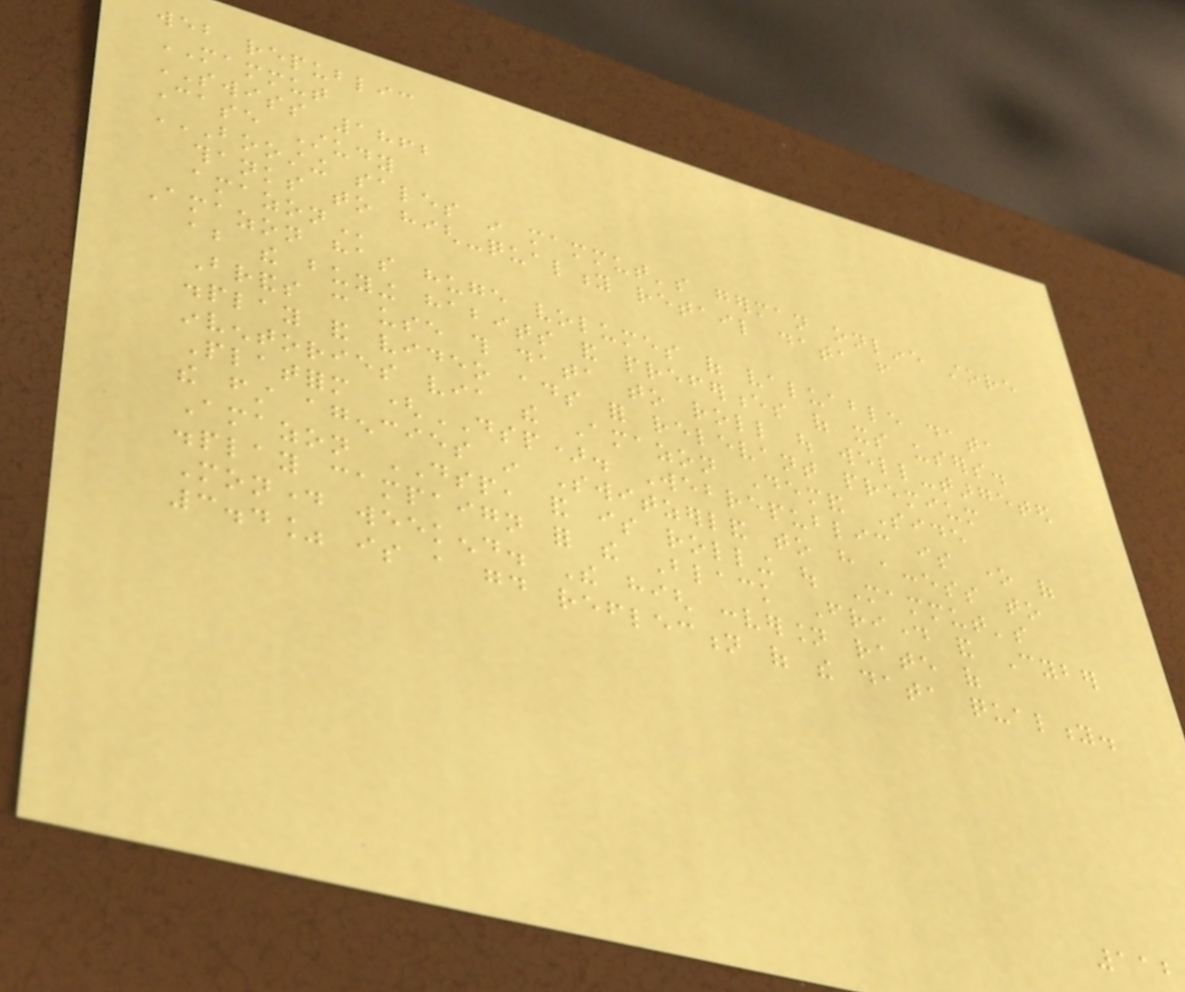web republic
MAMMUT
SWISS 1862
Case Study
BOOSTING SALES IN MAMMUT'S GERMAN ONLINE STORE
THANKS TO HIGH-QUALITY RETAIL DATA FROM
AMAZON
Amazon has huge volumes of valuable data
about the buying habits and preferences of its users.
Brands can use this data to roll out well-targeted
display and video ads for relevant premium
inventories via the Amazon Demand Side
Platform (DSP). Webrepublic is one of
the first agencies in Switzerland to have access to
Amazon DSP, and is rolling out Mammut's
display campaign for the Black Friday and Cyber
Monday weekend. The high conversion rate of
3.4% is a good reflection of the data quality.
112
